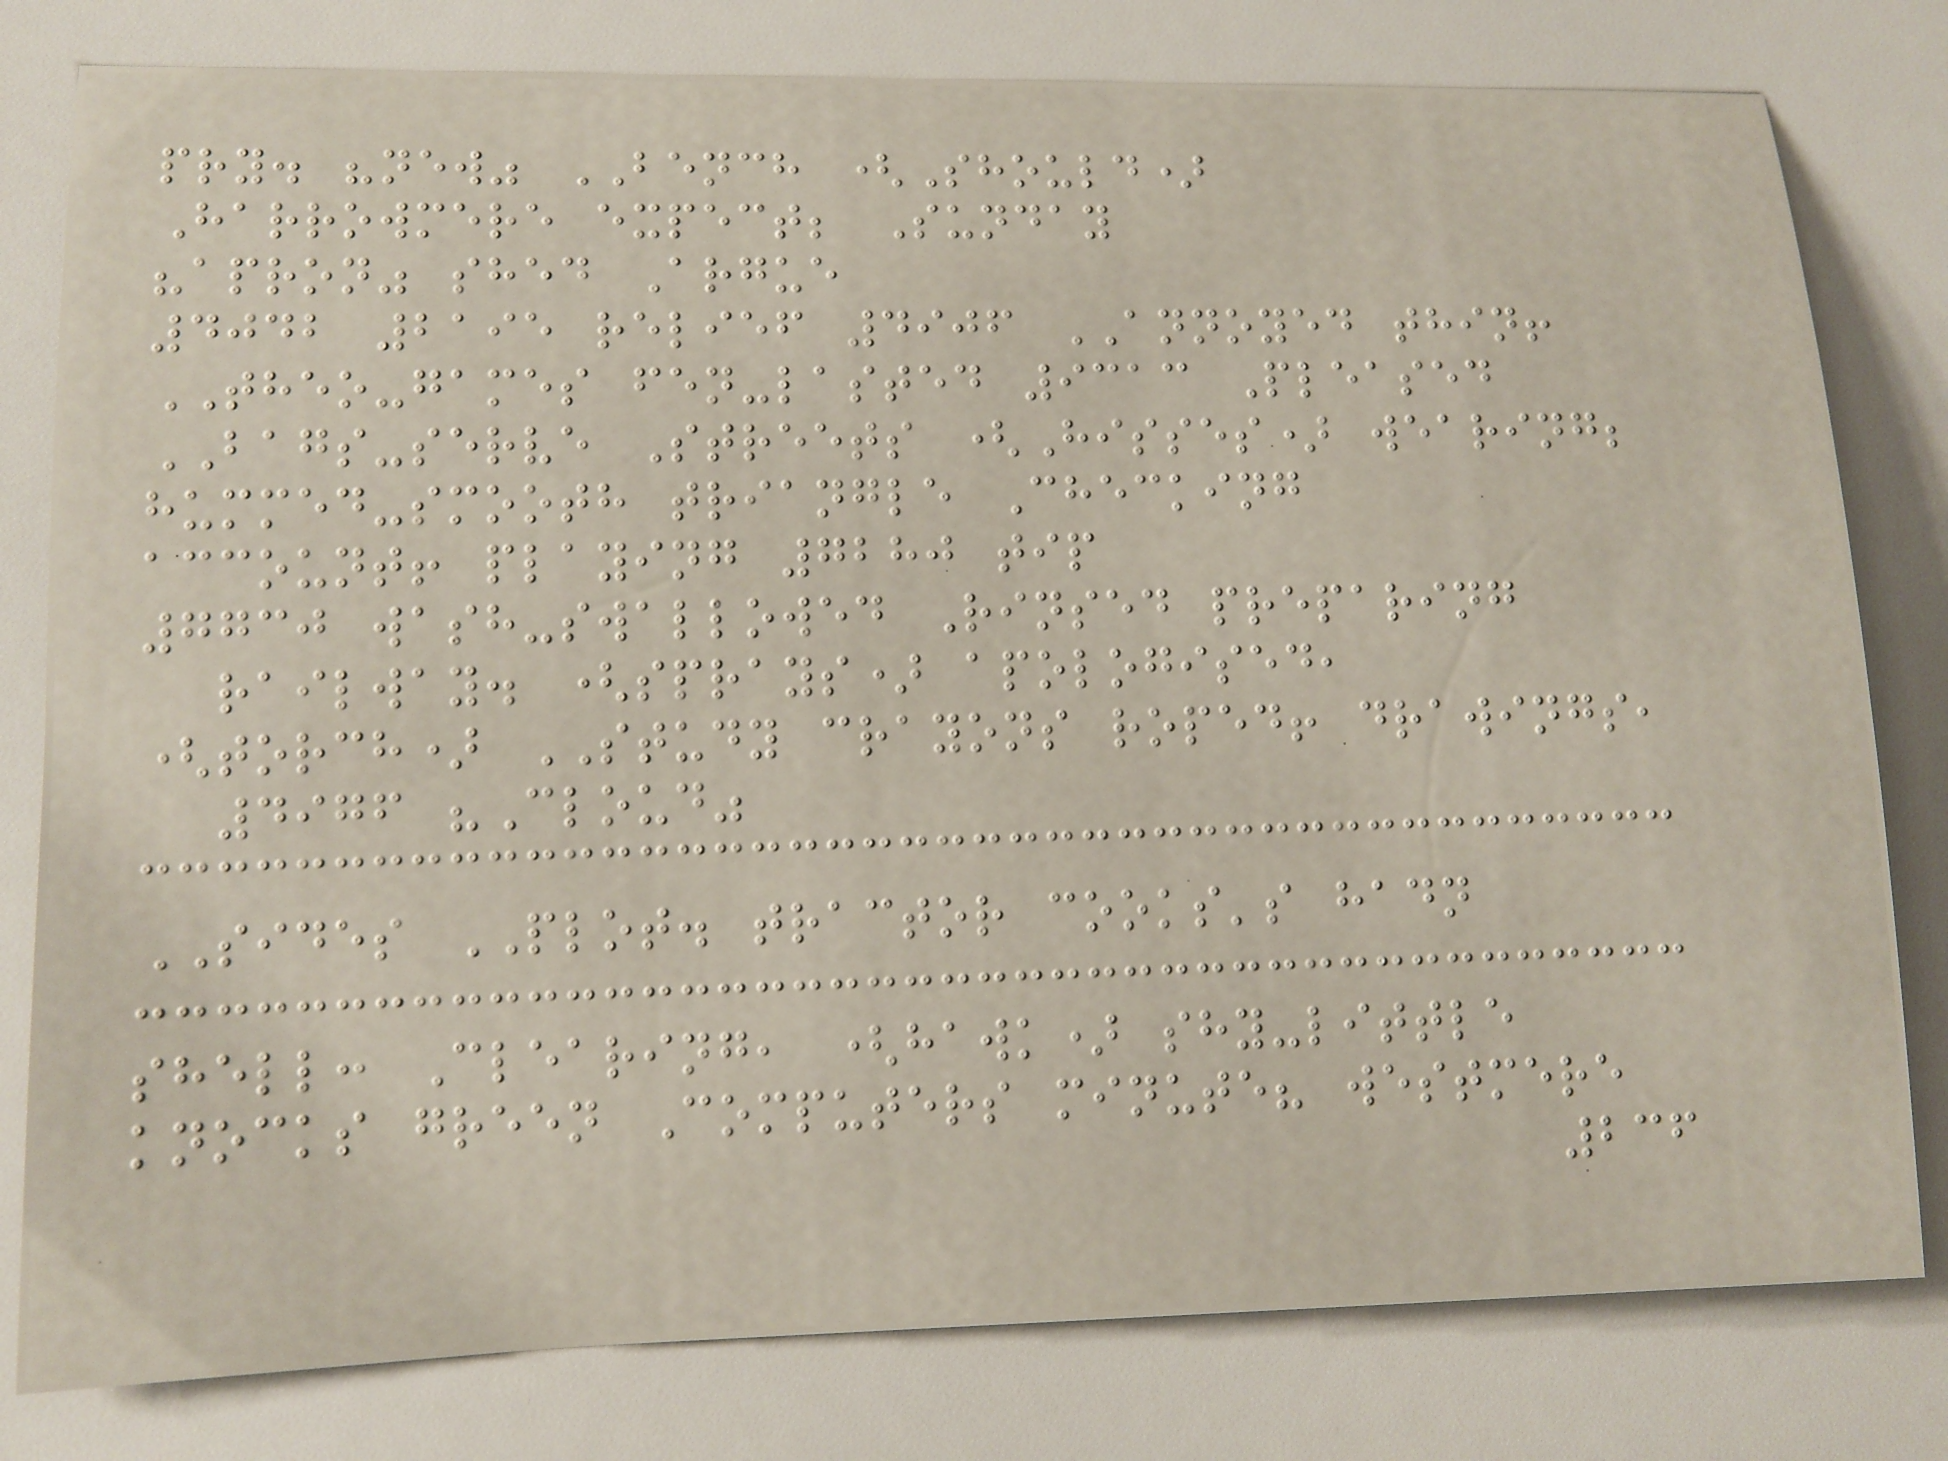pry. "new" BENCH (Should)
Harrowmere expect; Sunday
"apron" shed Argue
4042 2195 relief 4906 ANNOYED thin!
THEO-games fen-lasted 9313 Pleased
BAGS-serve Streets (Hisses) wearing;
hummed-smooth triangle Checking
account! playing 7280 tip
7730 wash-swallowed Rinsed preparing
railway. (sprays) apologised,
(torch) STUDY crayons roped! drawings,
4976 "Cloud"
SIDES PLOT. tractor cooks's hadn
shell: Clearing, (hawk) shy-little
knocks green Computers minute? westmere
236
